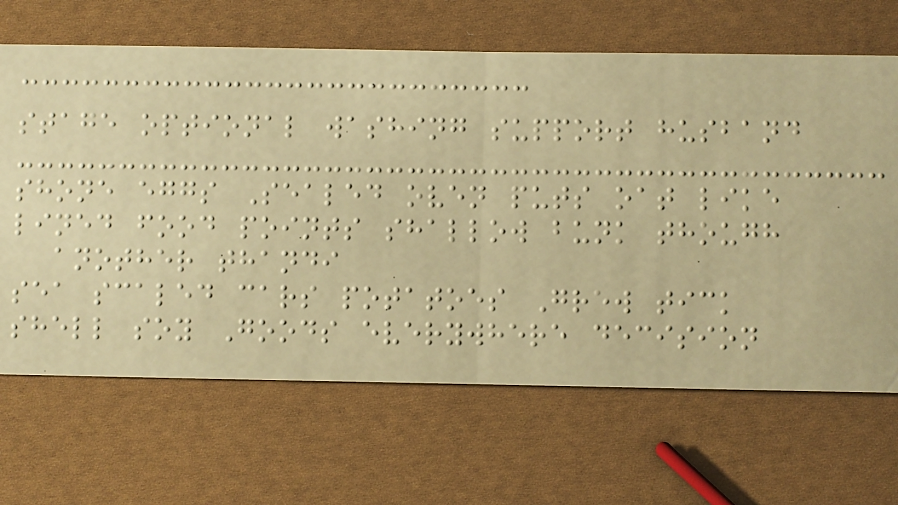stage optional washing support husband
shone eggs Sealed oven puts oat like
lined food points shallow bunk though
another thandi
sea scaled cars potatoes Grew tick
shell soy Goods everywhere decision
